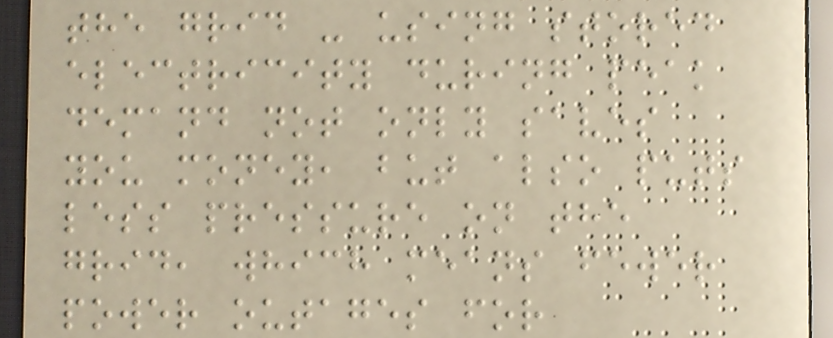the grid - using stored
electricity during peak
demand not only saves
you money, but also puts
less pressure on the
grid, which means fewer
power outages for
